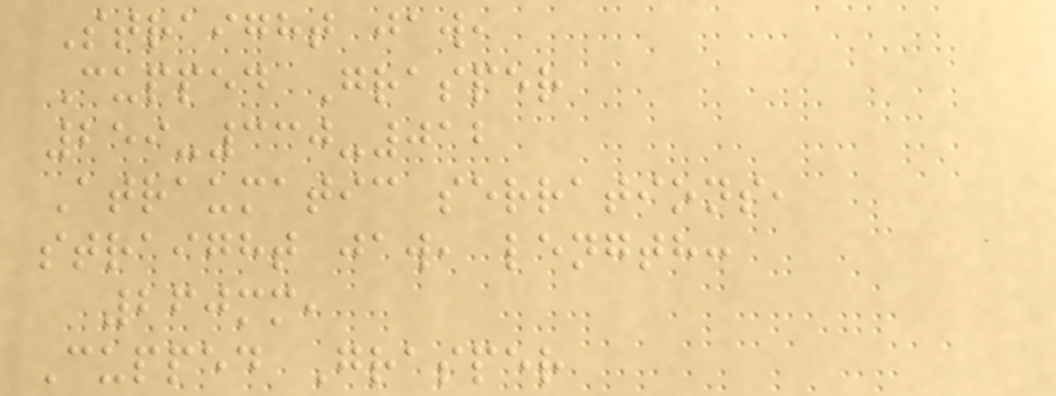Straight jaw,
Cupped Grasper
259-330-012
Atraumatic serrations,
straight jaw, length:
260mm,
Cupped Grasper
